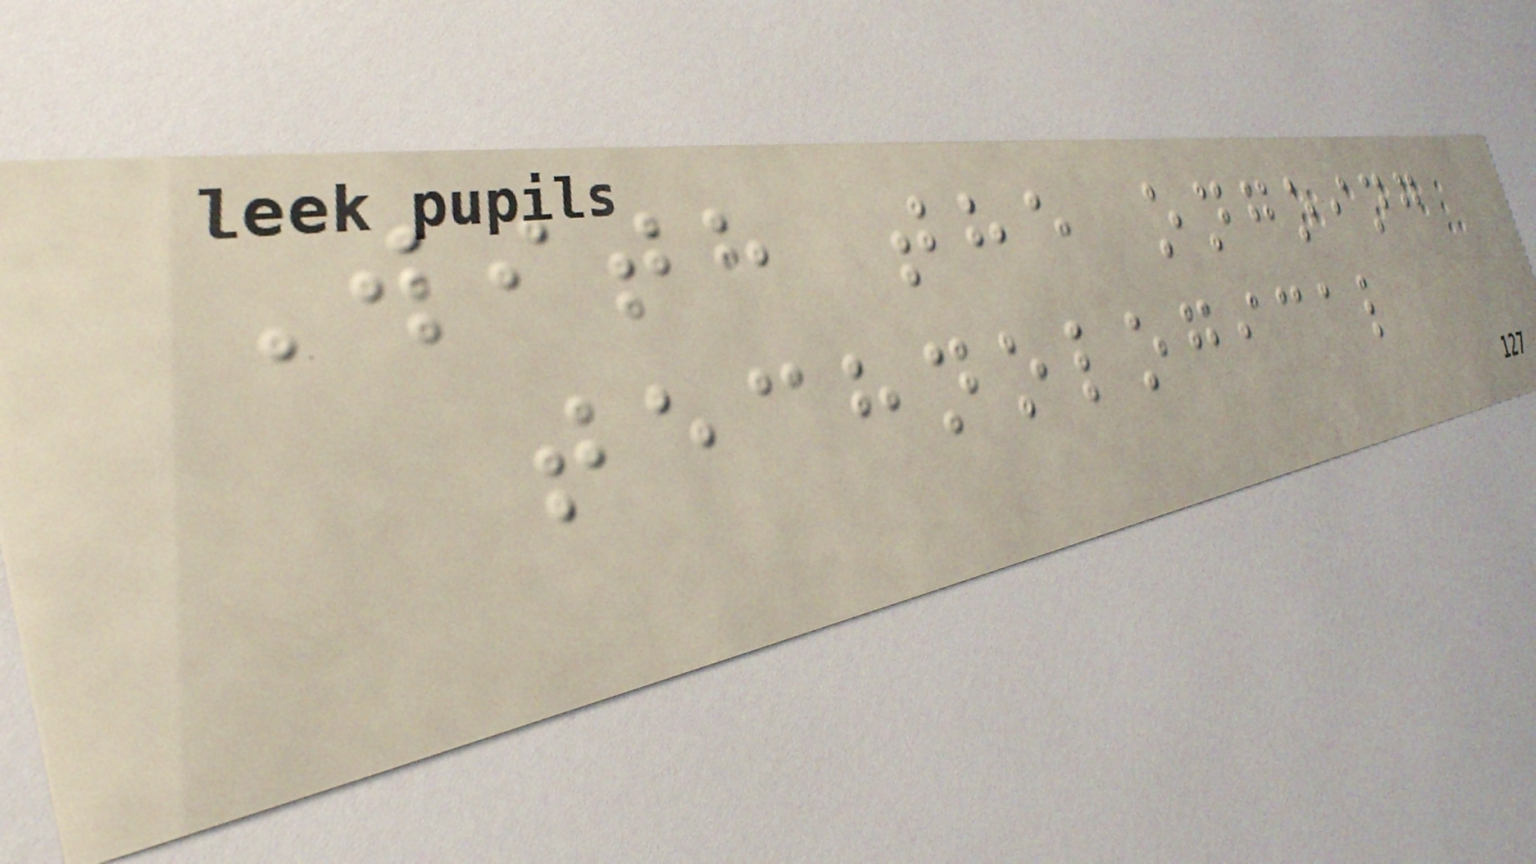With the ongoing
technological
